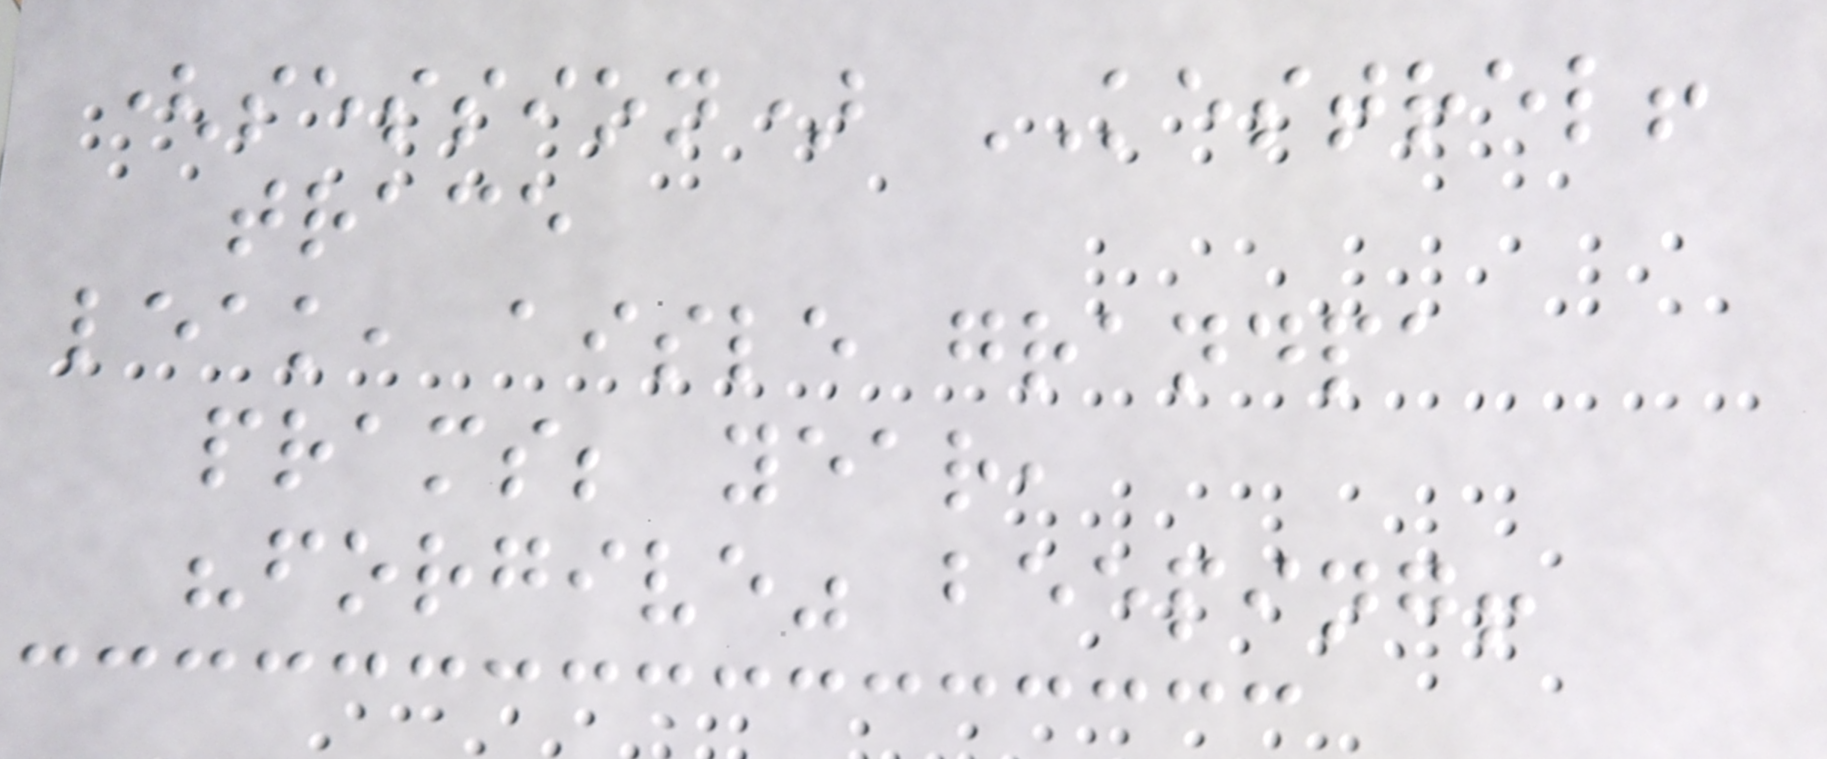(session) KESTREL!
trace
leak, aisle grandpa
prams; year,
"forgive" beeping!
